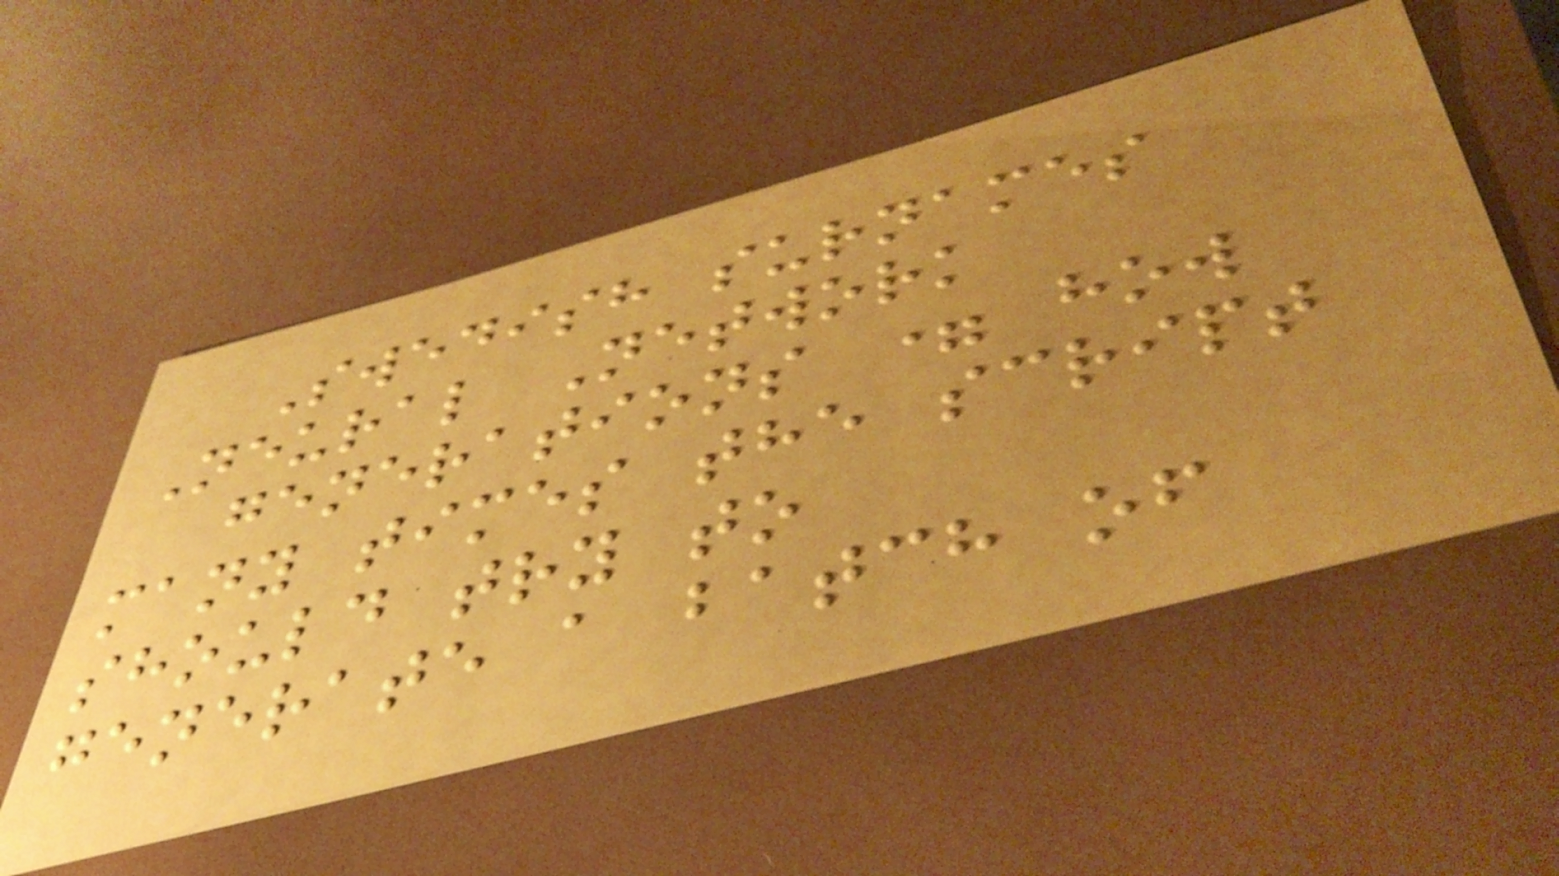Swedish surnames
Neural Network
generations = how
many times the script
should try to
generate a batch of
